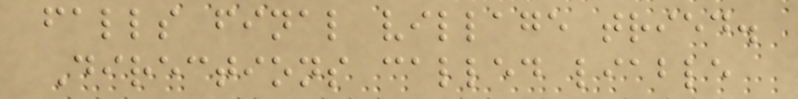falls final village tried.
Directions called liable
